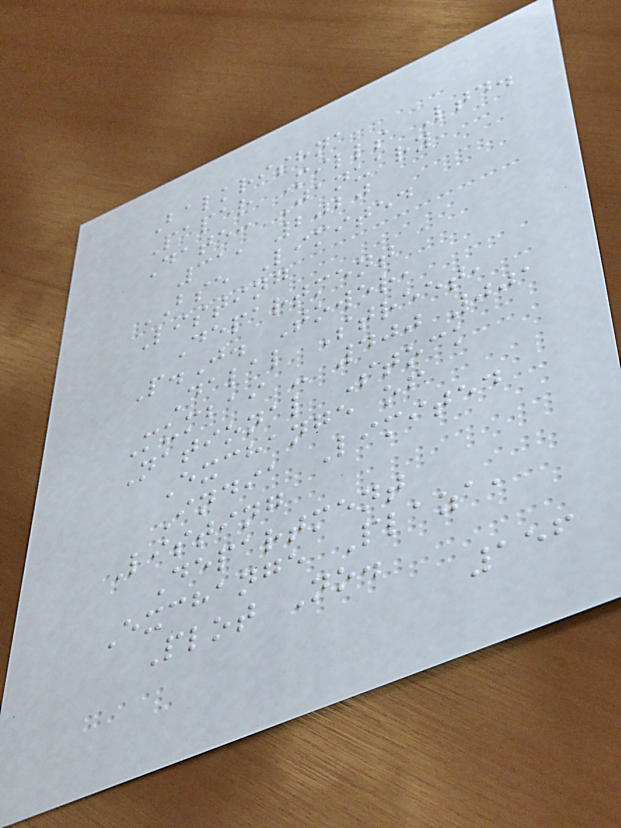Balkrishna
Paper Mills Ltd.
Date: January
31, 2020
BSE Limited
Listing
Department
P.J. Tower,
Dalal Street,
Mumbai - 400 001
National Stock
Exchange of
India Limited
Listing
Department
Exchange Plaza,
Plot No.
156
